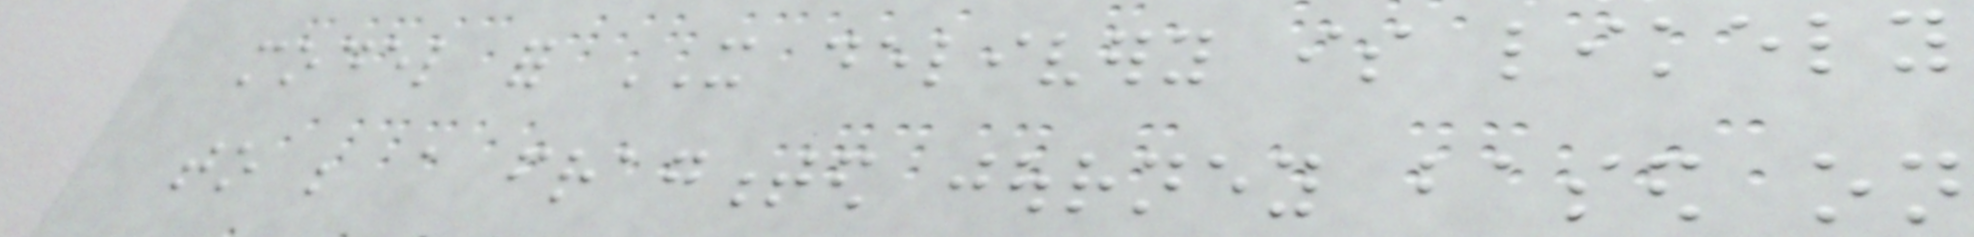model for IT delivery is likely
to be a fragmented journey based on
